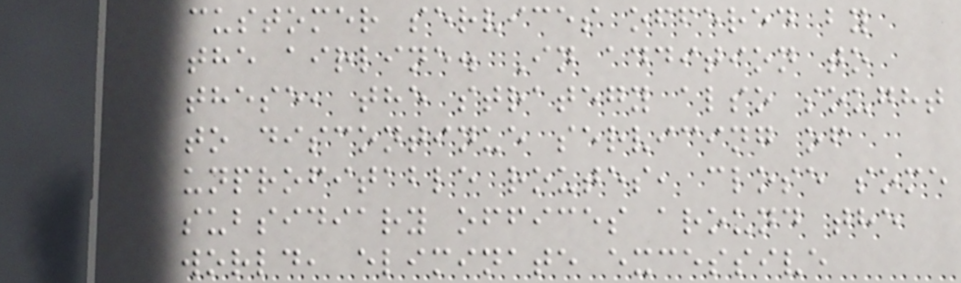customer services offered by
the airline. In addition to
these, the strategy also sought
to discontinue servicing of
unprofitable routes, close some
subsidiary offices around the
world, eliminate excessive
